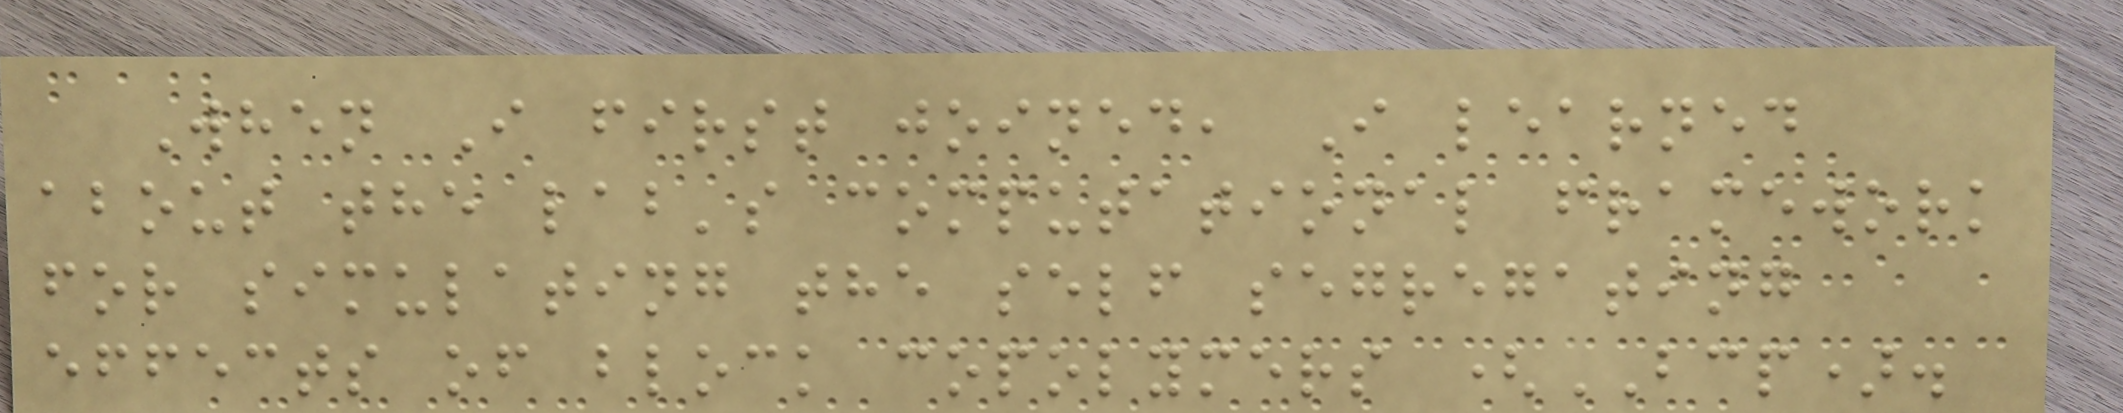When I first joined, I learned
about the lab's computational framework
for simulating the self segregating
effects of block copolymers (BCP).
